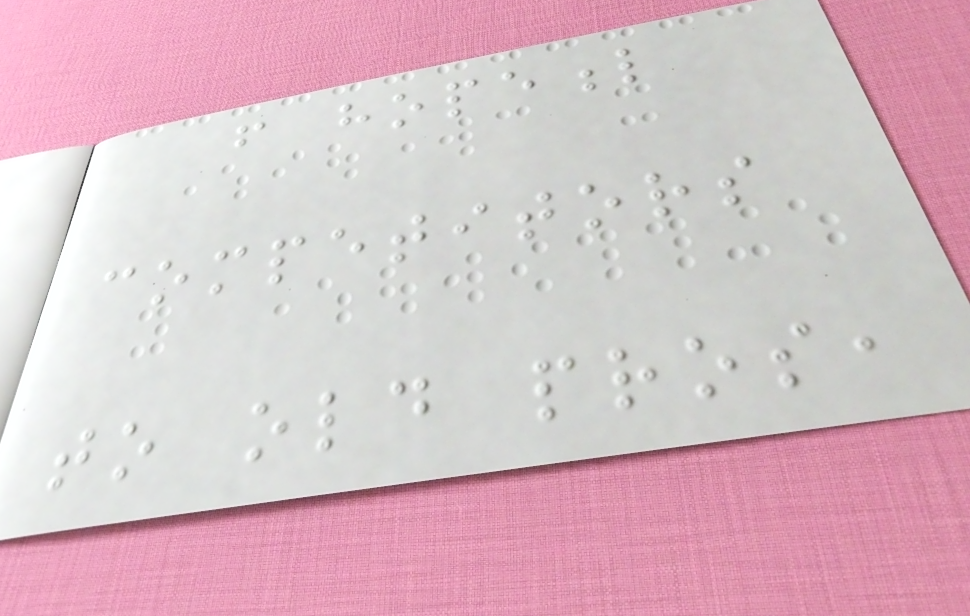from hopeful
competitors
to old pros,
